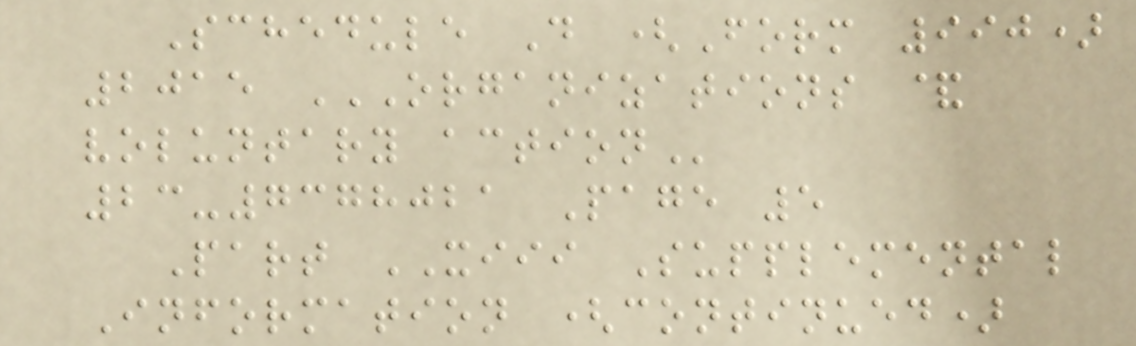Schedule D (Form 990)
2015 ORGANIZATIONS &
VOLUNTARY ACTION
23-7378021 Page 5
Part XIII Supplemental
Information (continued)
